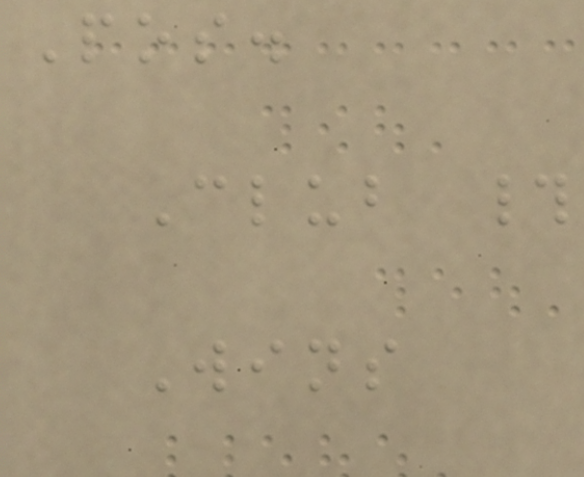Pos.
Club #
Wins
